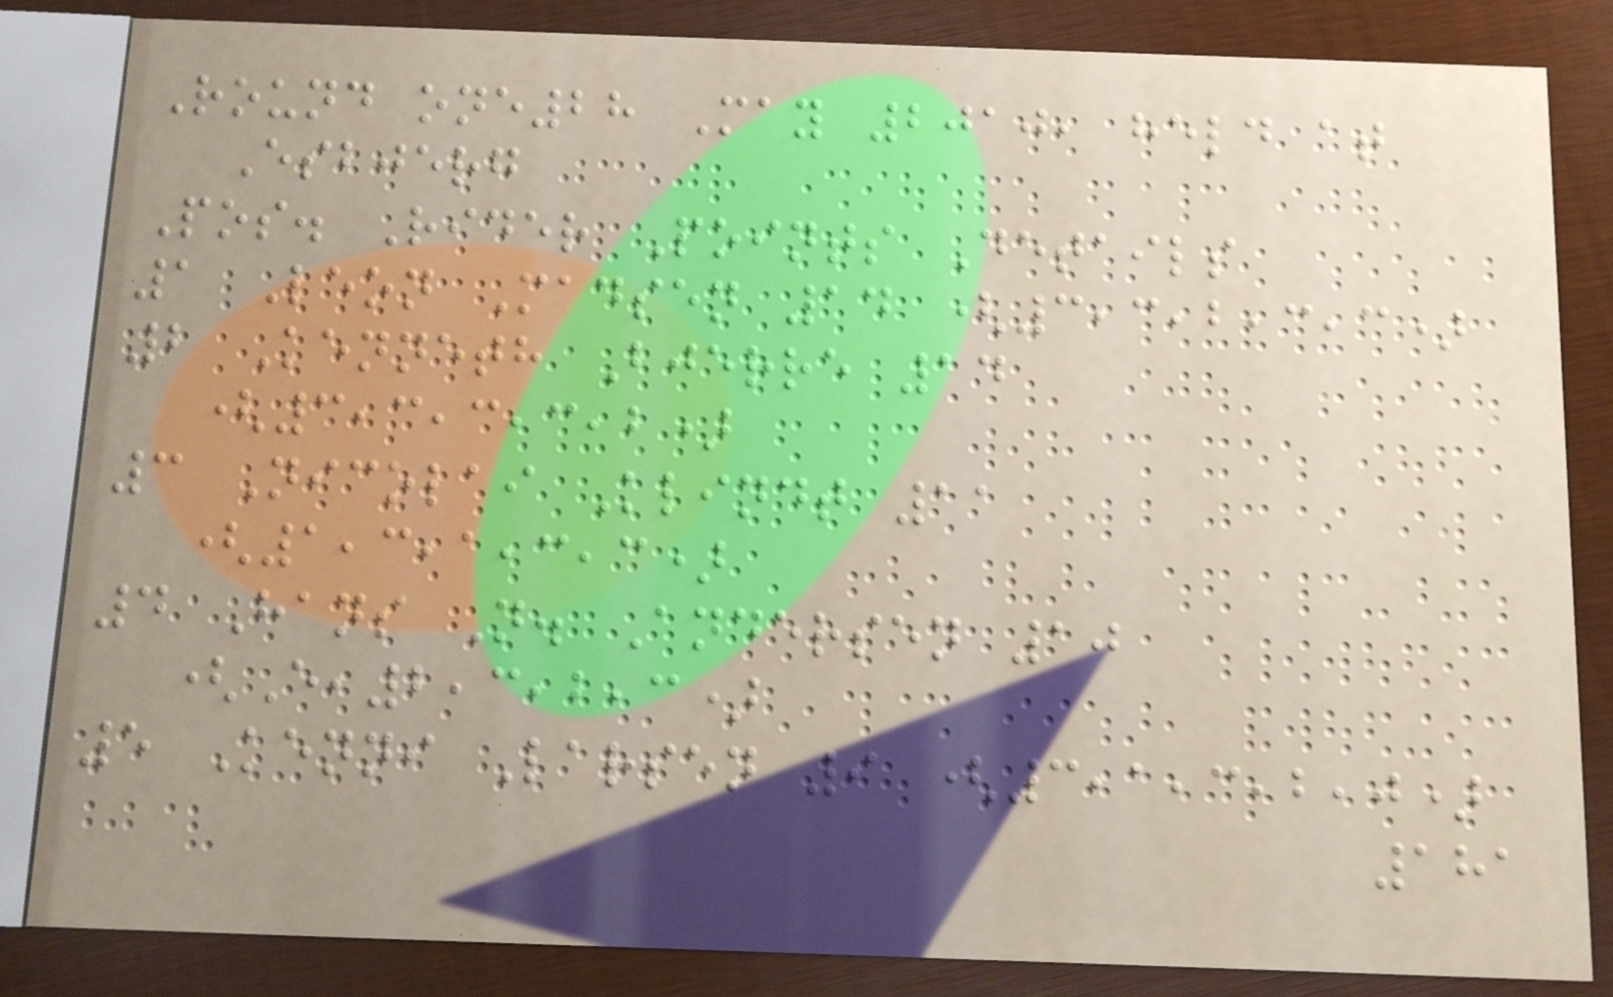Round one28 May 2010, held at
Esbjerg
Pos. Rider Points Details
1 Leon Madsen 14 (3,3,2,3,3)
2 Kenneth Bjerre 14
(3,3,3,3,2)
3 Nicolai Klindt 11
(1,3,1,3,3)
4 Hans N. Andersen 10
(E,2,3,2,3)
5 Kenni Larsen 9 (3,1,3,2,0)
181
